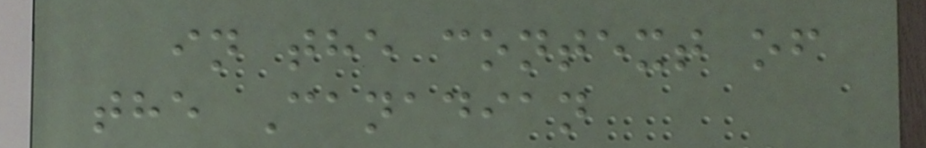in the context of
the Canadian
